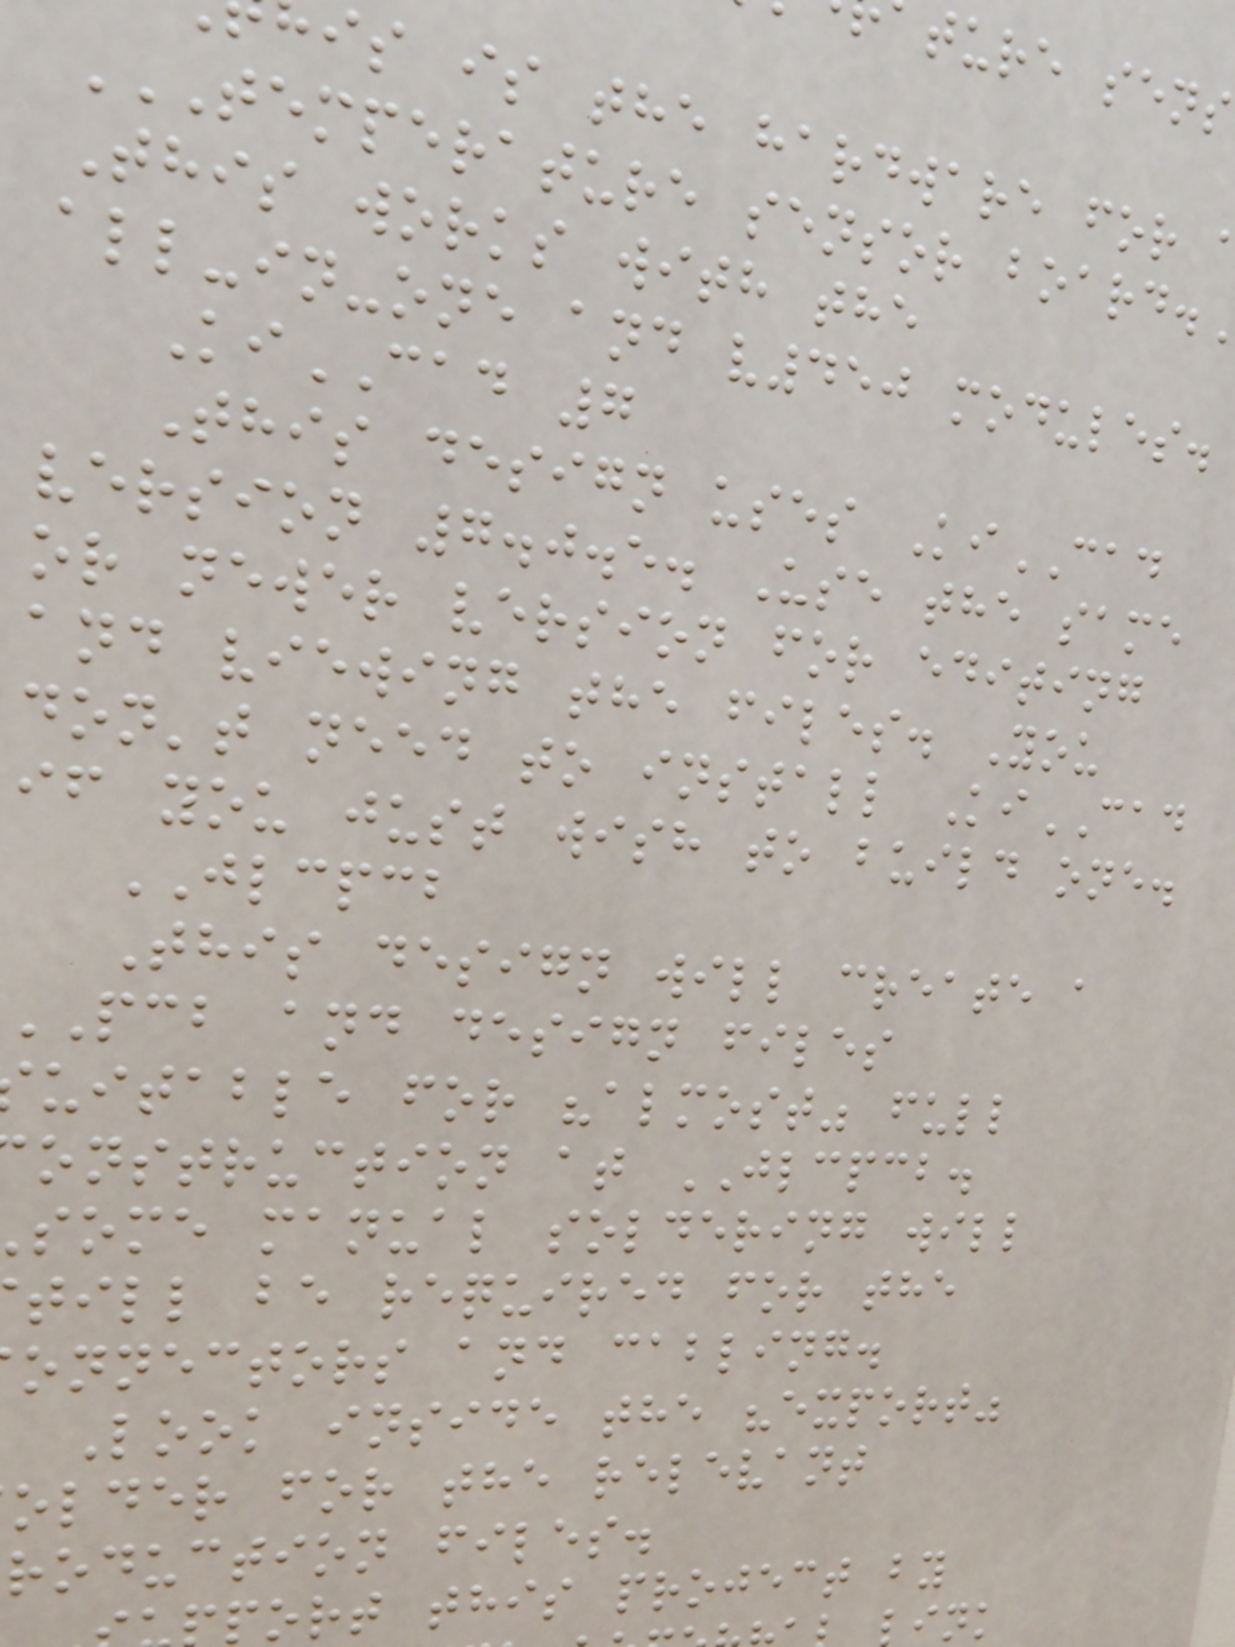is is the hardware for
This works with the
all-in-one and v450 modules.
KiCAD 7
This design uses KiCAD
version 7.0.5. Use the same
or newer version for editing
and viewing the files. You
don't need to install KiCAD
if you just wish to build one.
JLCPCB
This design will create a
pcb and design files
uitable for "almost" full
onstruction at JLCPCB.
some manual soldering will
till be required for the
onnectors and cabling.
Look inside the "export"
older for the relevant
roduction files.
port this project by
